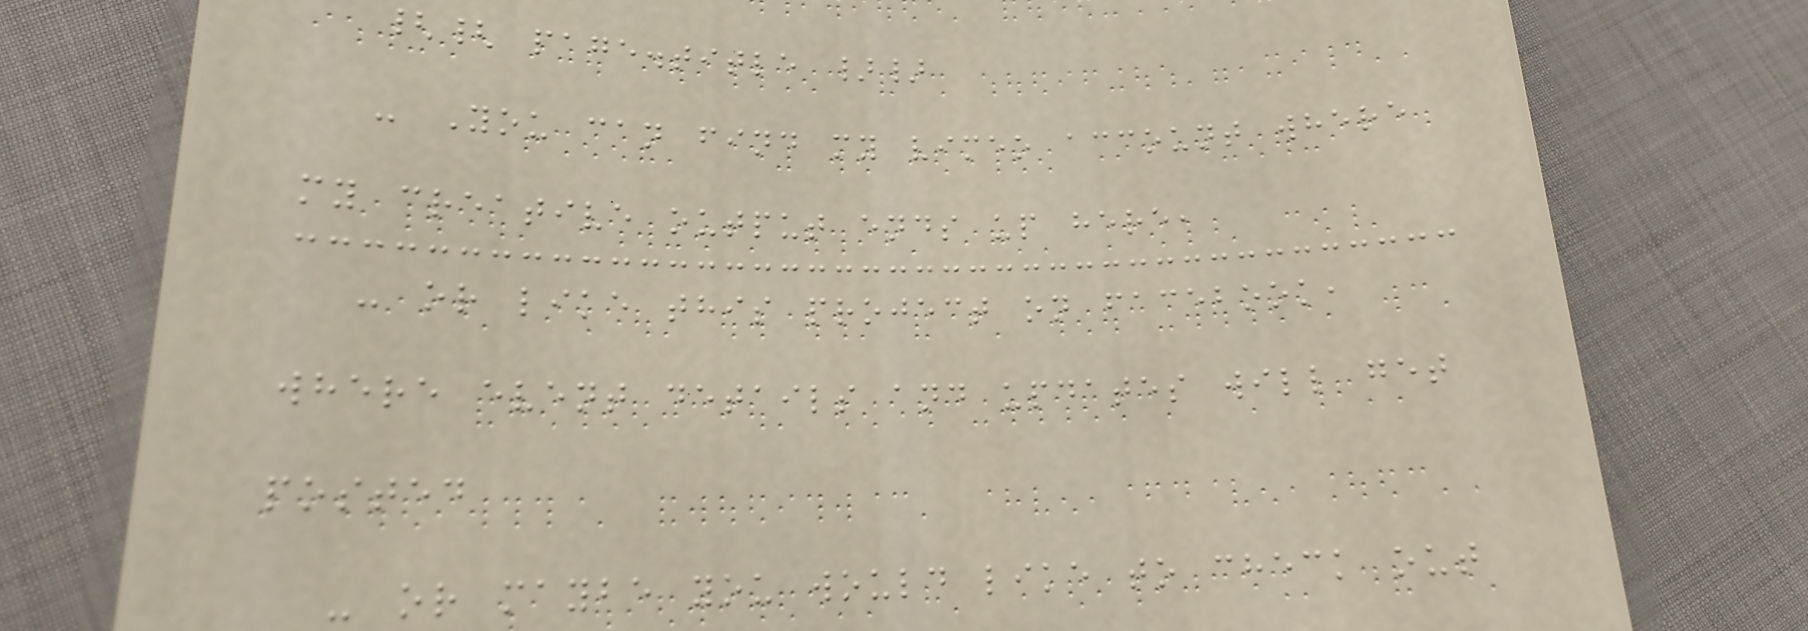{{ page.title }}
- You can find my vimeo account where
my creative output ends up here,
- or like this project on facebook,
where event details and updates will get
posted
- or maybe you would like to check out
